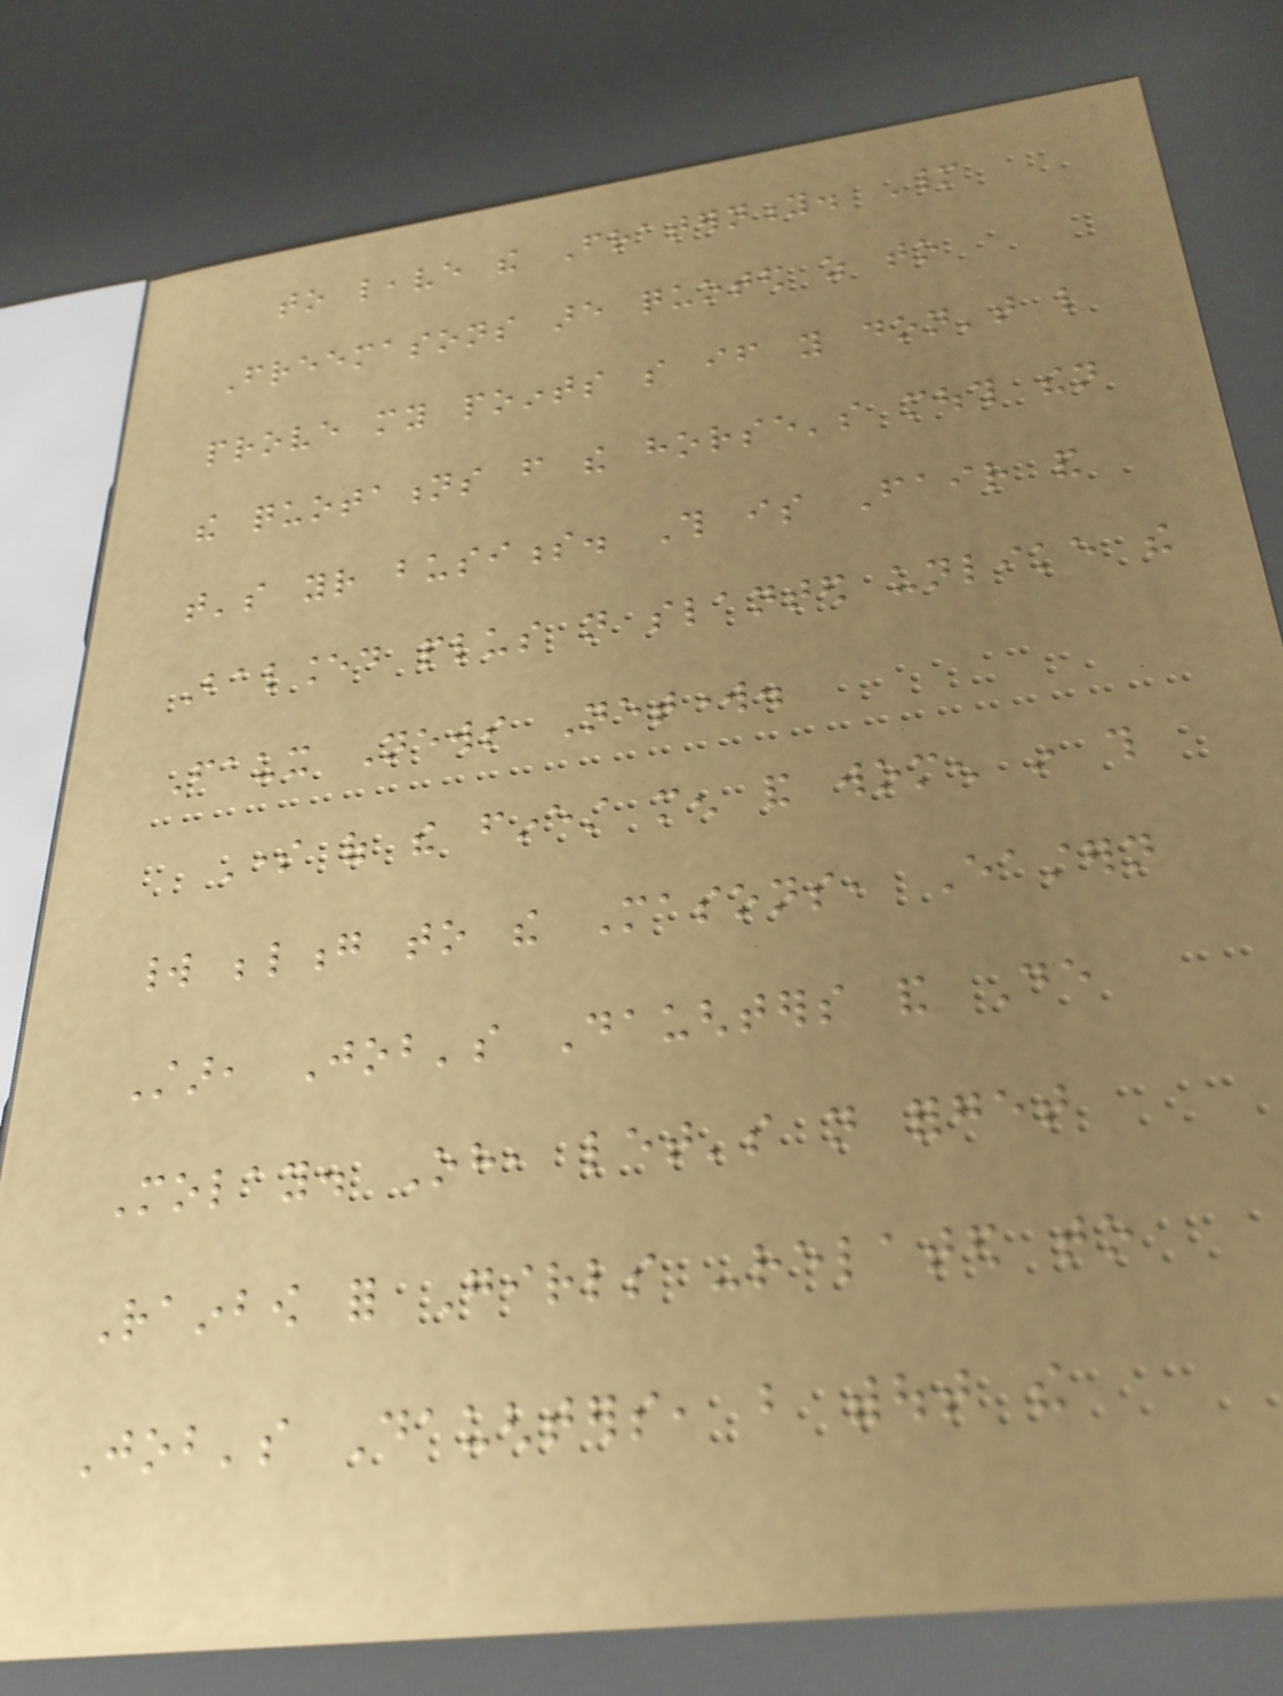to leave the Fraternity. Many
Freemasons are quoted as to
prove my points so if you don't like
the quotations from the horse's mouth then
that's your business. This is Fair and
Balanced plus not slanted unlike the
Faux News Network.
Some of the finest men and women in this
world belong to the Masons, Eastern
Star, Job's Daughters and De
Molay. Oh, let's not forget
Rainbow for Girls -related to
Job's Daughters, but without the
